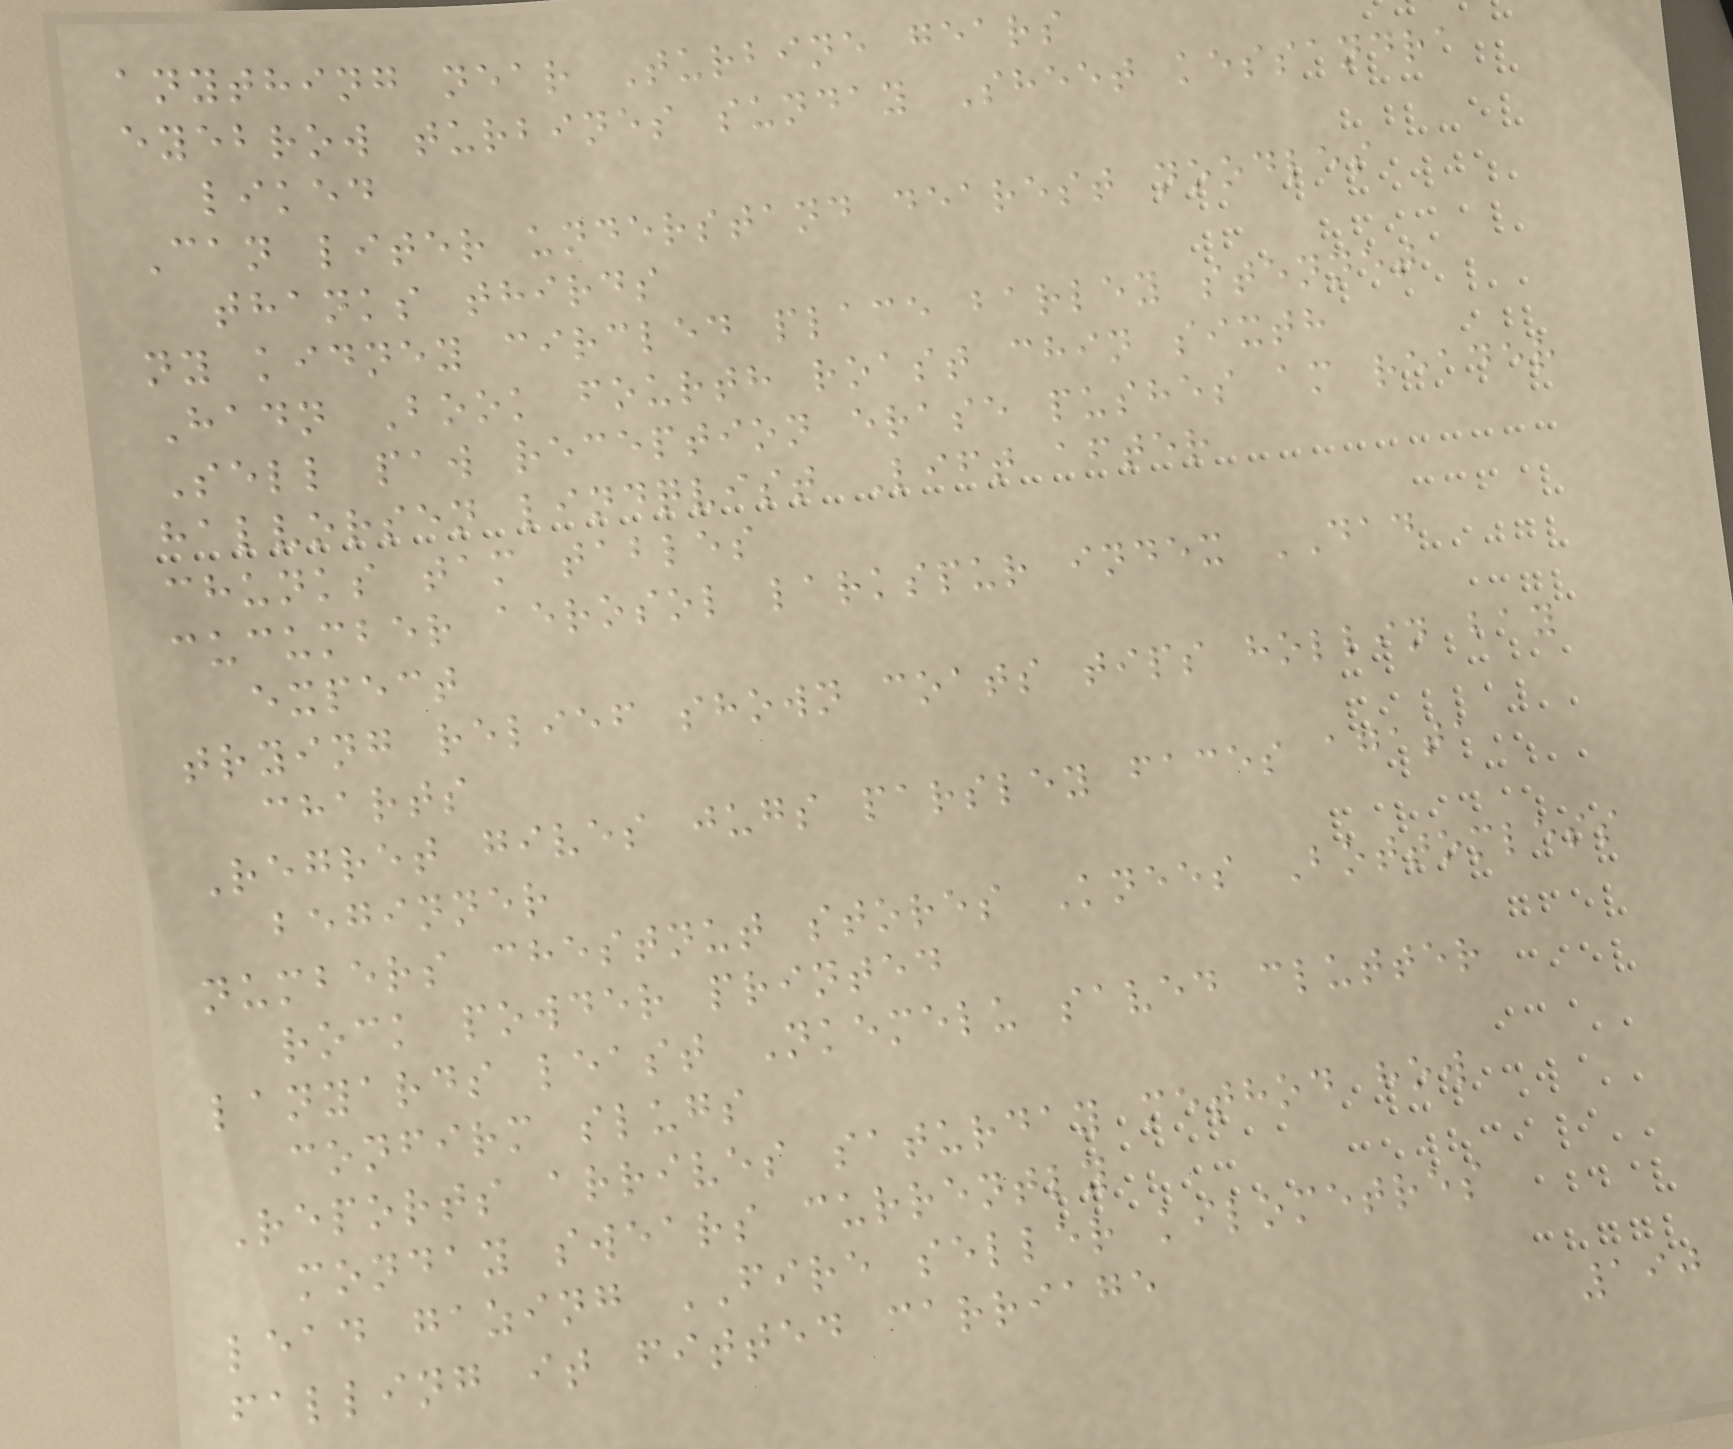anything near Turbine gears
eyebrow turbines sunday Sheet kessandra
liked
Can liter understand dearest noodles
thanks thirds
ny kidney circled place barley stennet
Hadn Book fourth roast chin sixth
Sell paw reception erase pushes am reader
halvorsen lindqvist Lift after
chunks tam tables
cucumber aerosol larkspur index DAD
expect
trying relief shown coats tips hollin bay
charts
Regret gives jugs parsley faces agata
beginner
numbers chestnut stores Knees Bottomless
rock powder printed
lanyards least Nkemelu saved clutter
confirm slugs
Reports arrives saturday method how
monday swears currently
lead gazing FIRE seller kilometres
falling it fitted carriage
190
